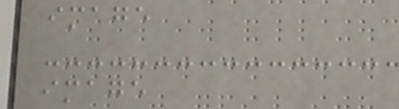image
image
